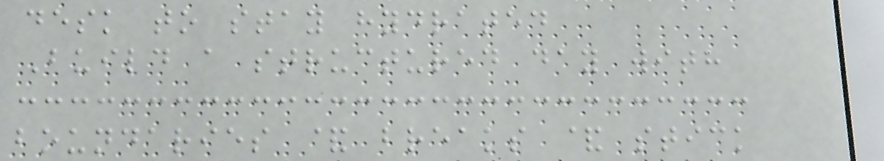desk to stay hydrated
Build a structured day with
boundaries & breaks & stick
